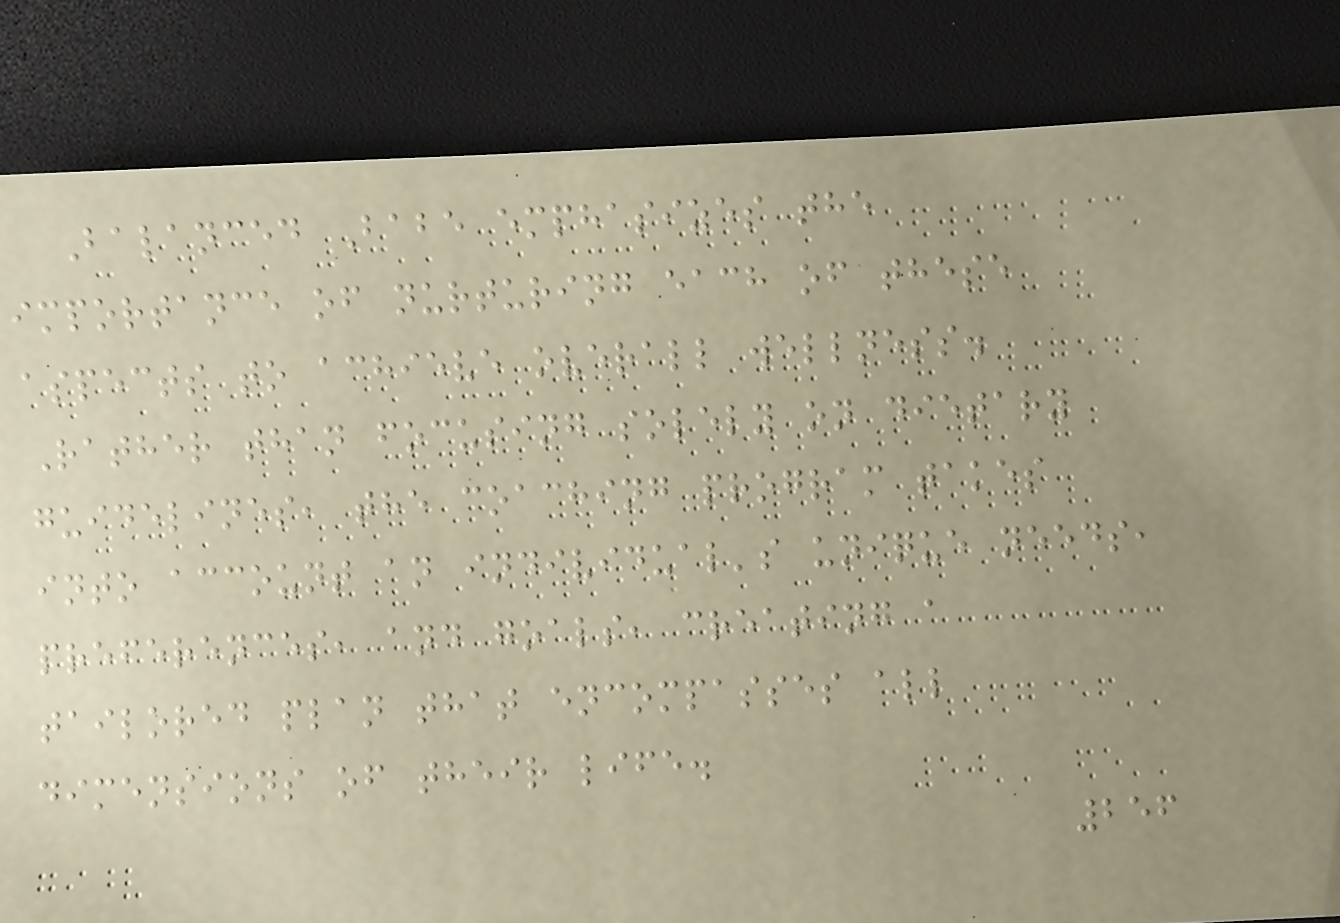Balanced Babe emphasizes the
importance of nurturing each of these
aspects to achieve overall wellness.
Rather than focusing solely on dietary
guidelines, the coaching program takes
into account an individual's unique needs,
preferences, and goals, creating a
tailored plan that encompasses all
dimensions of their life.
256
